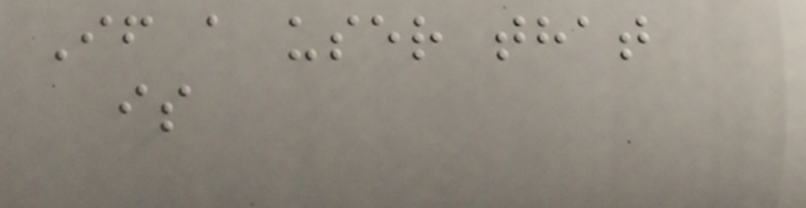If a user that
is
